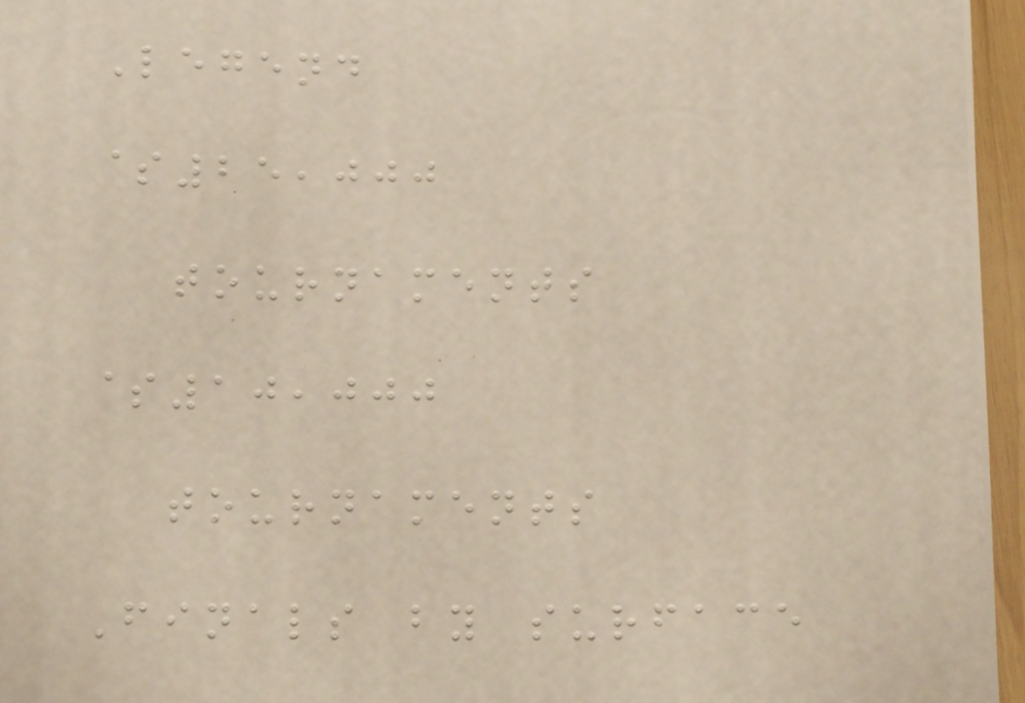Legend
$25,000
tournaments
$10,000
tournaments
Finals by surface
